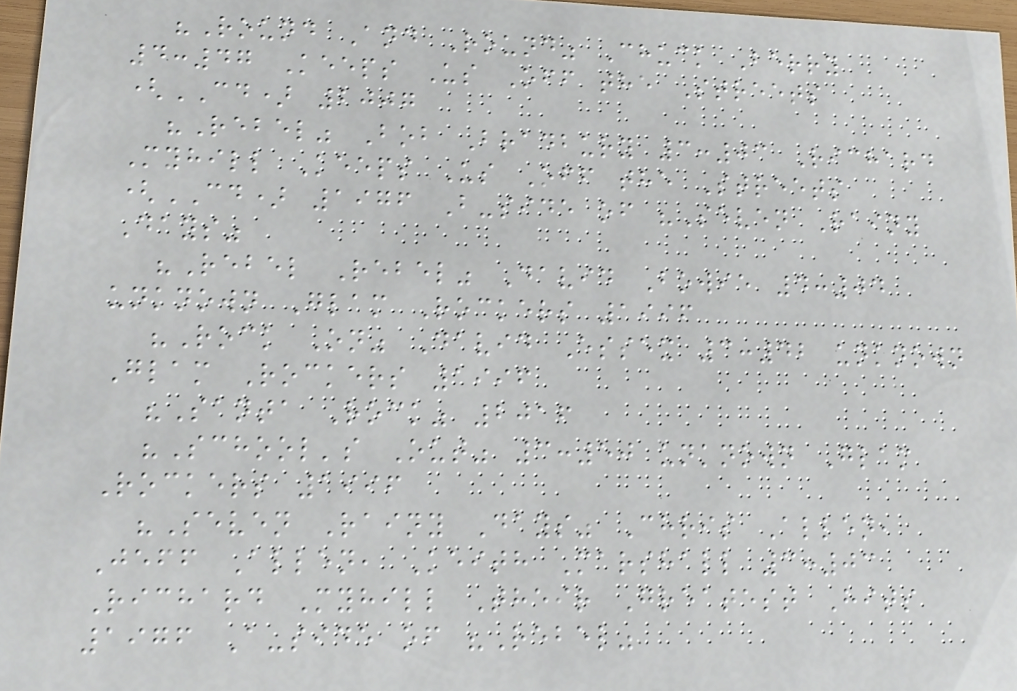"Round And Round" Chuck Berry
4:47 Keeps Us Off the Streets
(CD) 2007
"Rebel" Bob Bradbury 3:03 Richard
Myhill Keeps Us Off the Streets
(CD) 1976 B-side of "Seven Rainy
Days"
"Rebel Rebel" David Bowie 4:04
unknown Glam Rockers 1996
"Rock On" David Essex 3:42 unknown
Glam Rockers 1996
"Santa Rock" 2016
"School's Out" 3:50 unknown Glam
Rockers 1996
"Seven Rainy Days" Chris Allen,
Jeff Allen, Keith Marshall 3:03
Richard Myhill Their Greatest Hits
1976 A-side of "Rebel"
